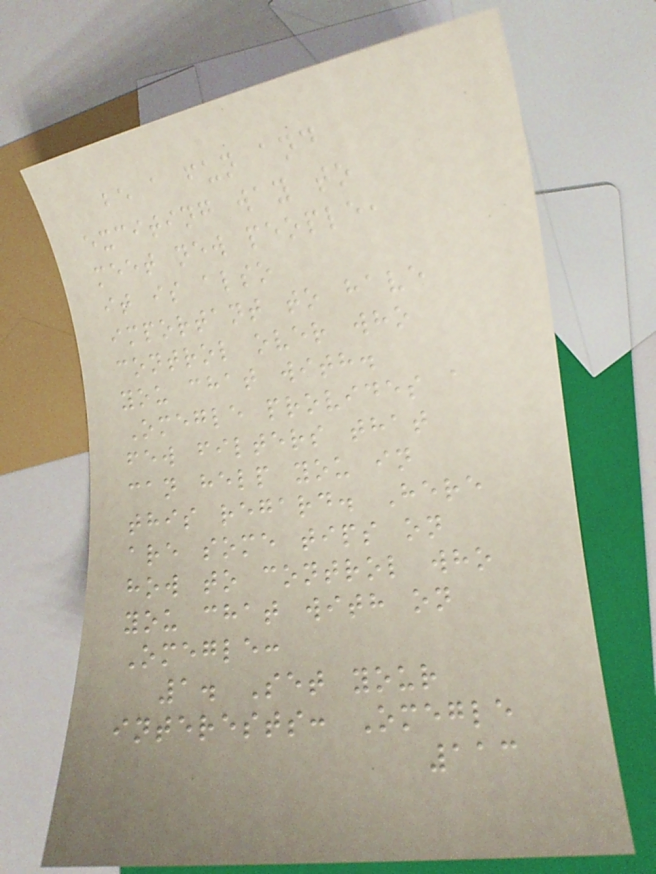be a fun and
exciting way to
meet new people,
it is also
important to have
control over who
you chat with.
Omegle provides a
few filters that
can help you in
this regard. Here
are some tips on
how to control who
you chat with on
Omegle:
1. Set your
interests: Omegle
113
